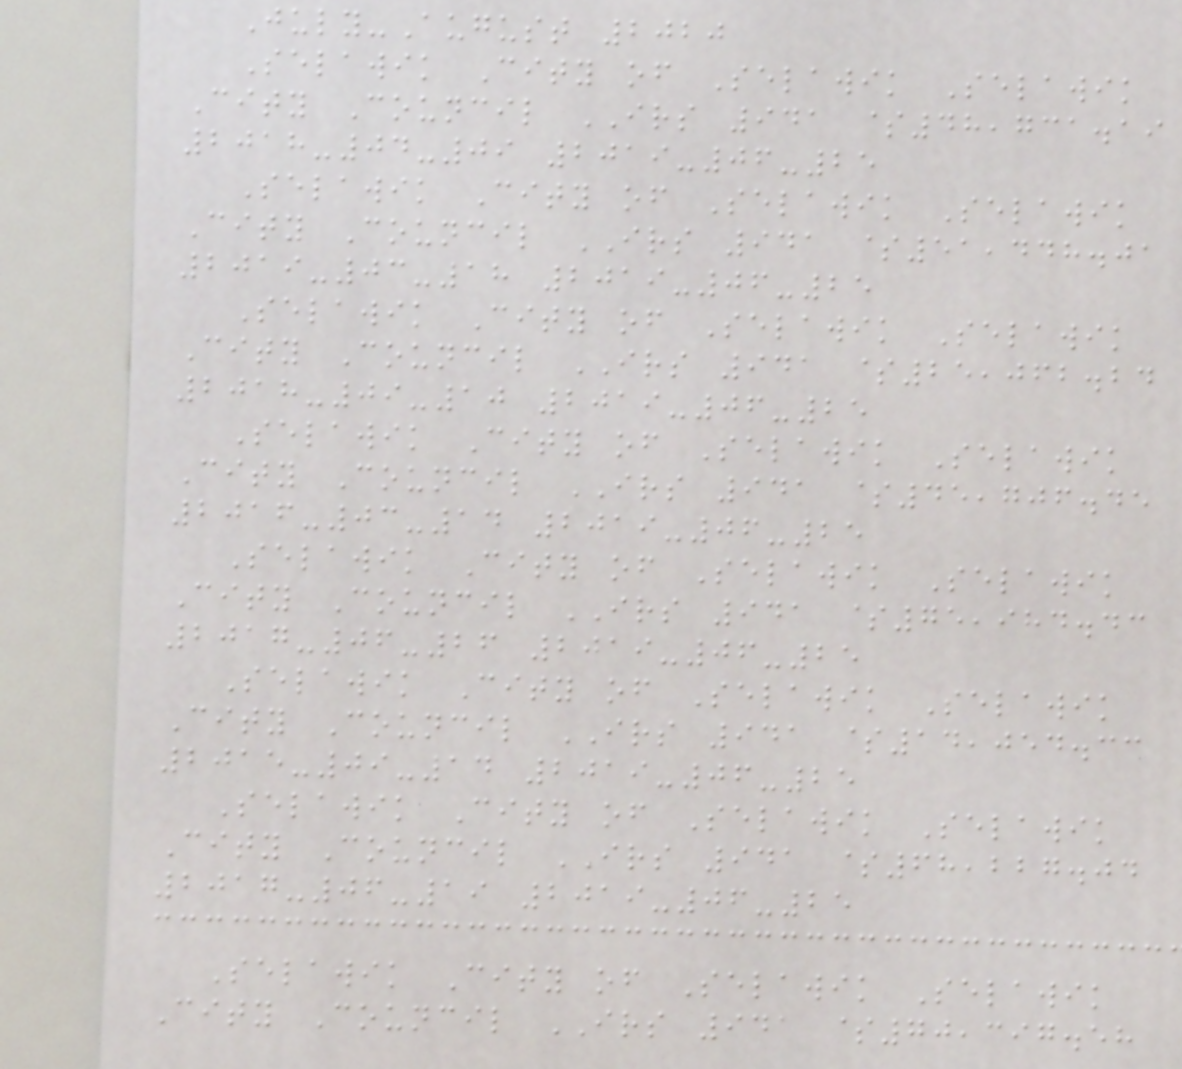July-August 2020
Selawik City of Selawik Selawik
City Council IRS 941 $48,731.19
2018-04-09 2019-06-25
Selawik City of Selawik Selawik
City Council IRS 941 $51,448.01
2019-03-18 2019-06-25
Selawik City of Selawik Selawik
City Council IRS 941 $25,062.24
2018-09-10 2019-06-25
Selawik City of Selawik Selawik
City Council IRS 941 $45,706.45
2016-03-14 2019-06-25
Selawik City of Selawik Selawik
City Council IRS 941 $75,984.43
2017-06-26 2019-06-25
Selawik City of Selawik Selawik
City Council IRS 941 $14,054.33
2015-09-14 2019-06-25
Selawik City of Selawik Selawik
City Council IRS 941 $68,227.04
2017-06-19 2019-06-25
Selawik City of Selawik Selawik
City Council IRS 941 $70,397.58
